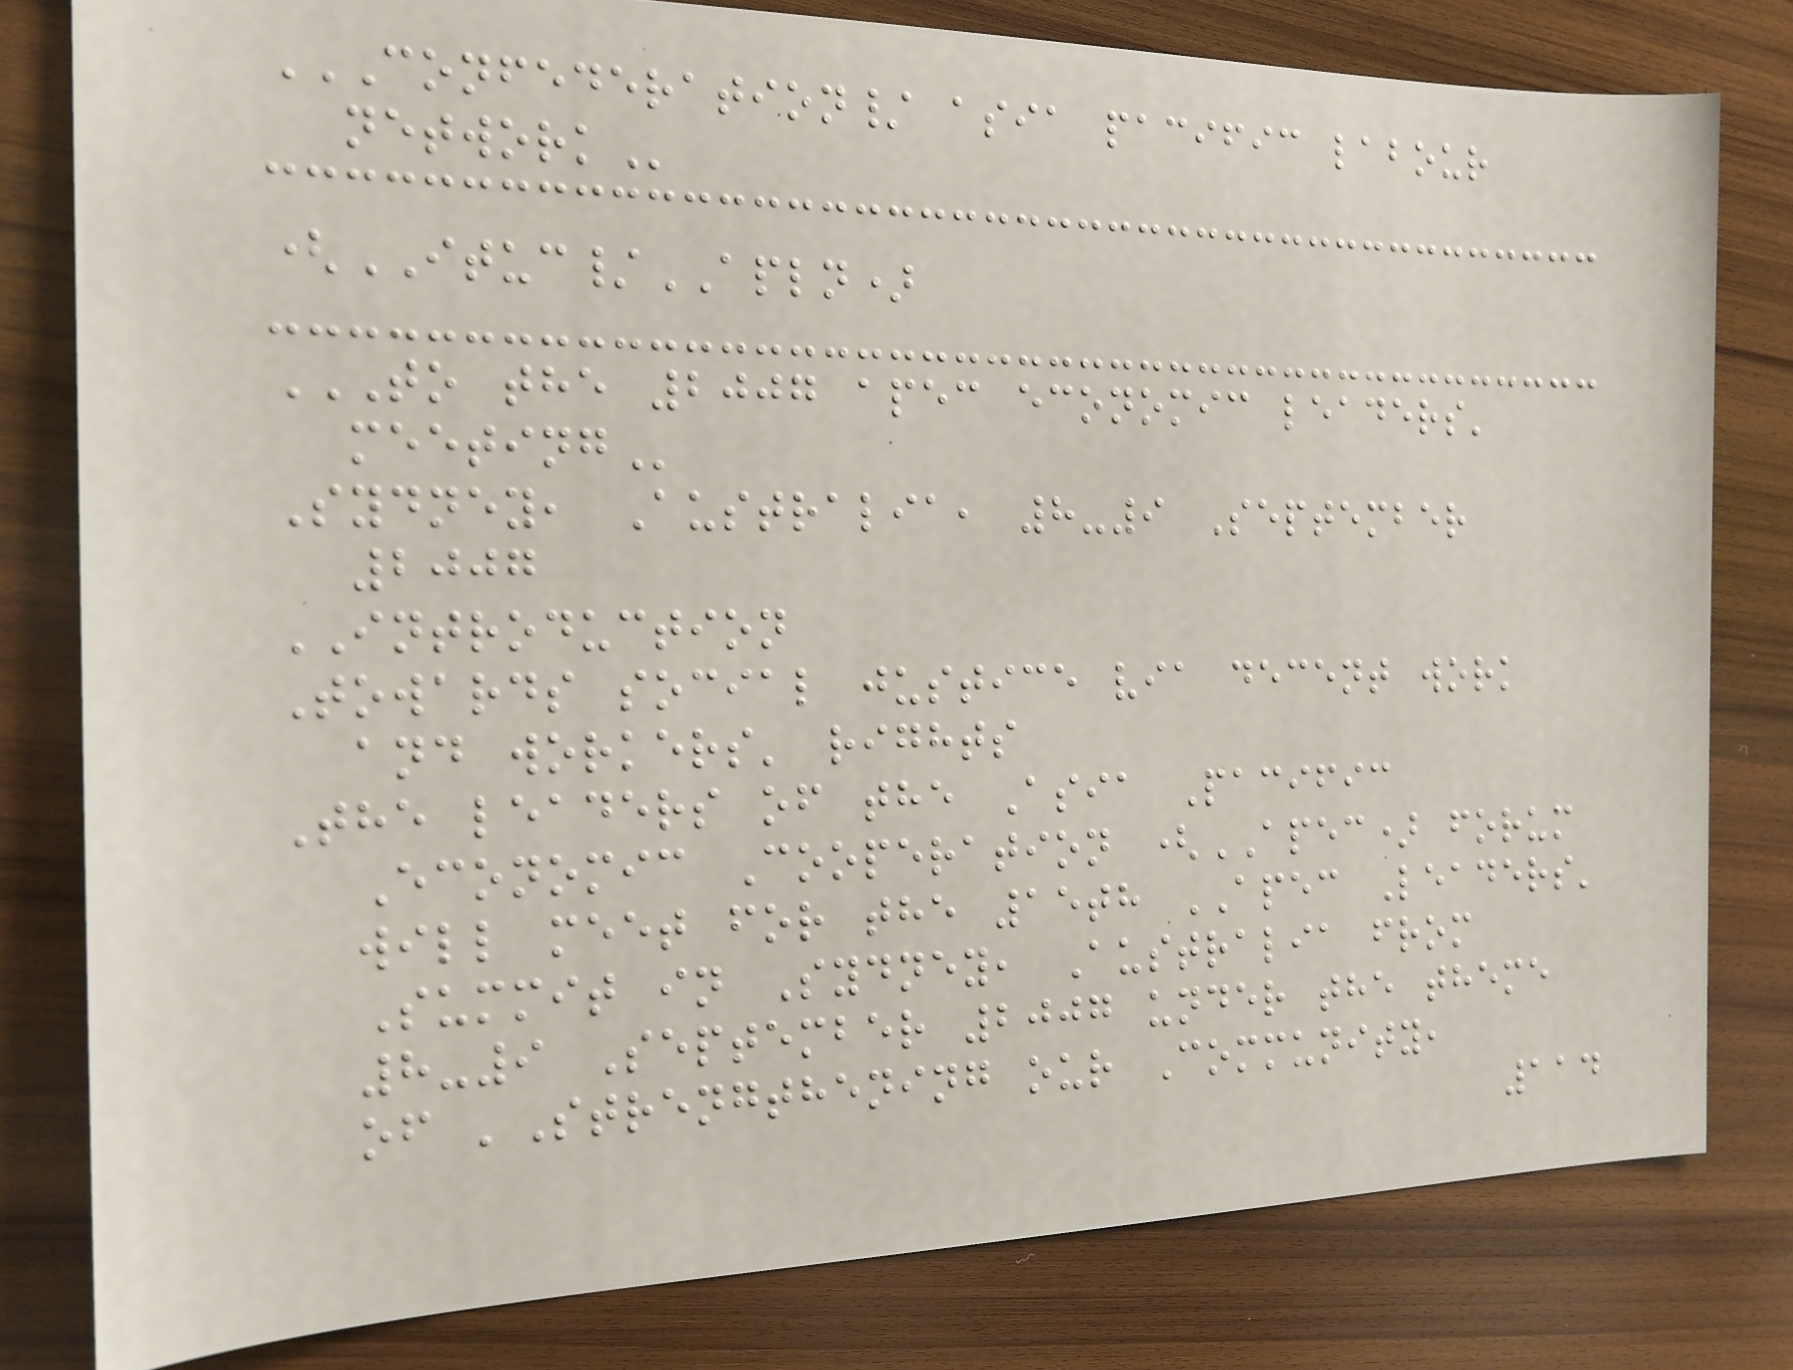CONFEDERATION/ ASIA PACIFIC LABOUR
NETWORK
(ITUC/APLN)
TO THE 2007 APEC ECONOMIC LEADERS'
MEETING
Sydney, Australia, 8-9 September
2007
INTRODUCTION
Towards social justice via decent work
and workers' rights
The leaders of the Asia Pacific
Economic Cooperation (APEC) forum
will meet for the 15th APEC Leaders'
Summit in Sydney, Australia from
8-9 September 2007 under the theme
of 'Strengthening our Community,
114
